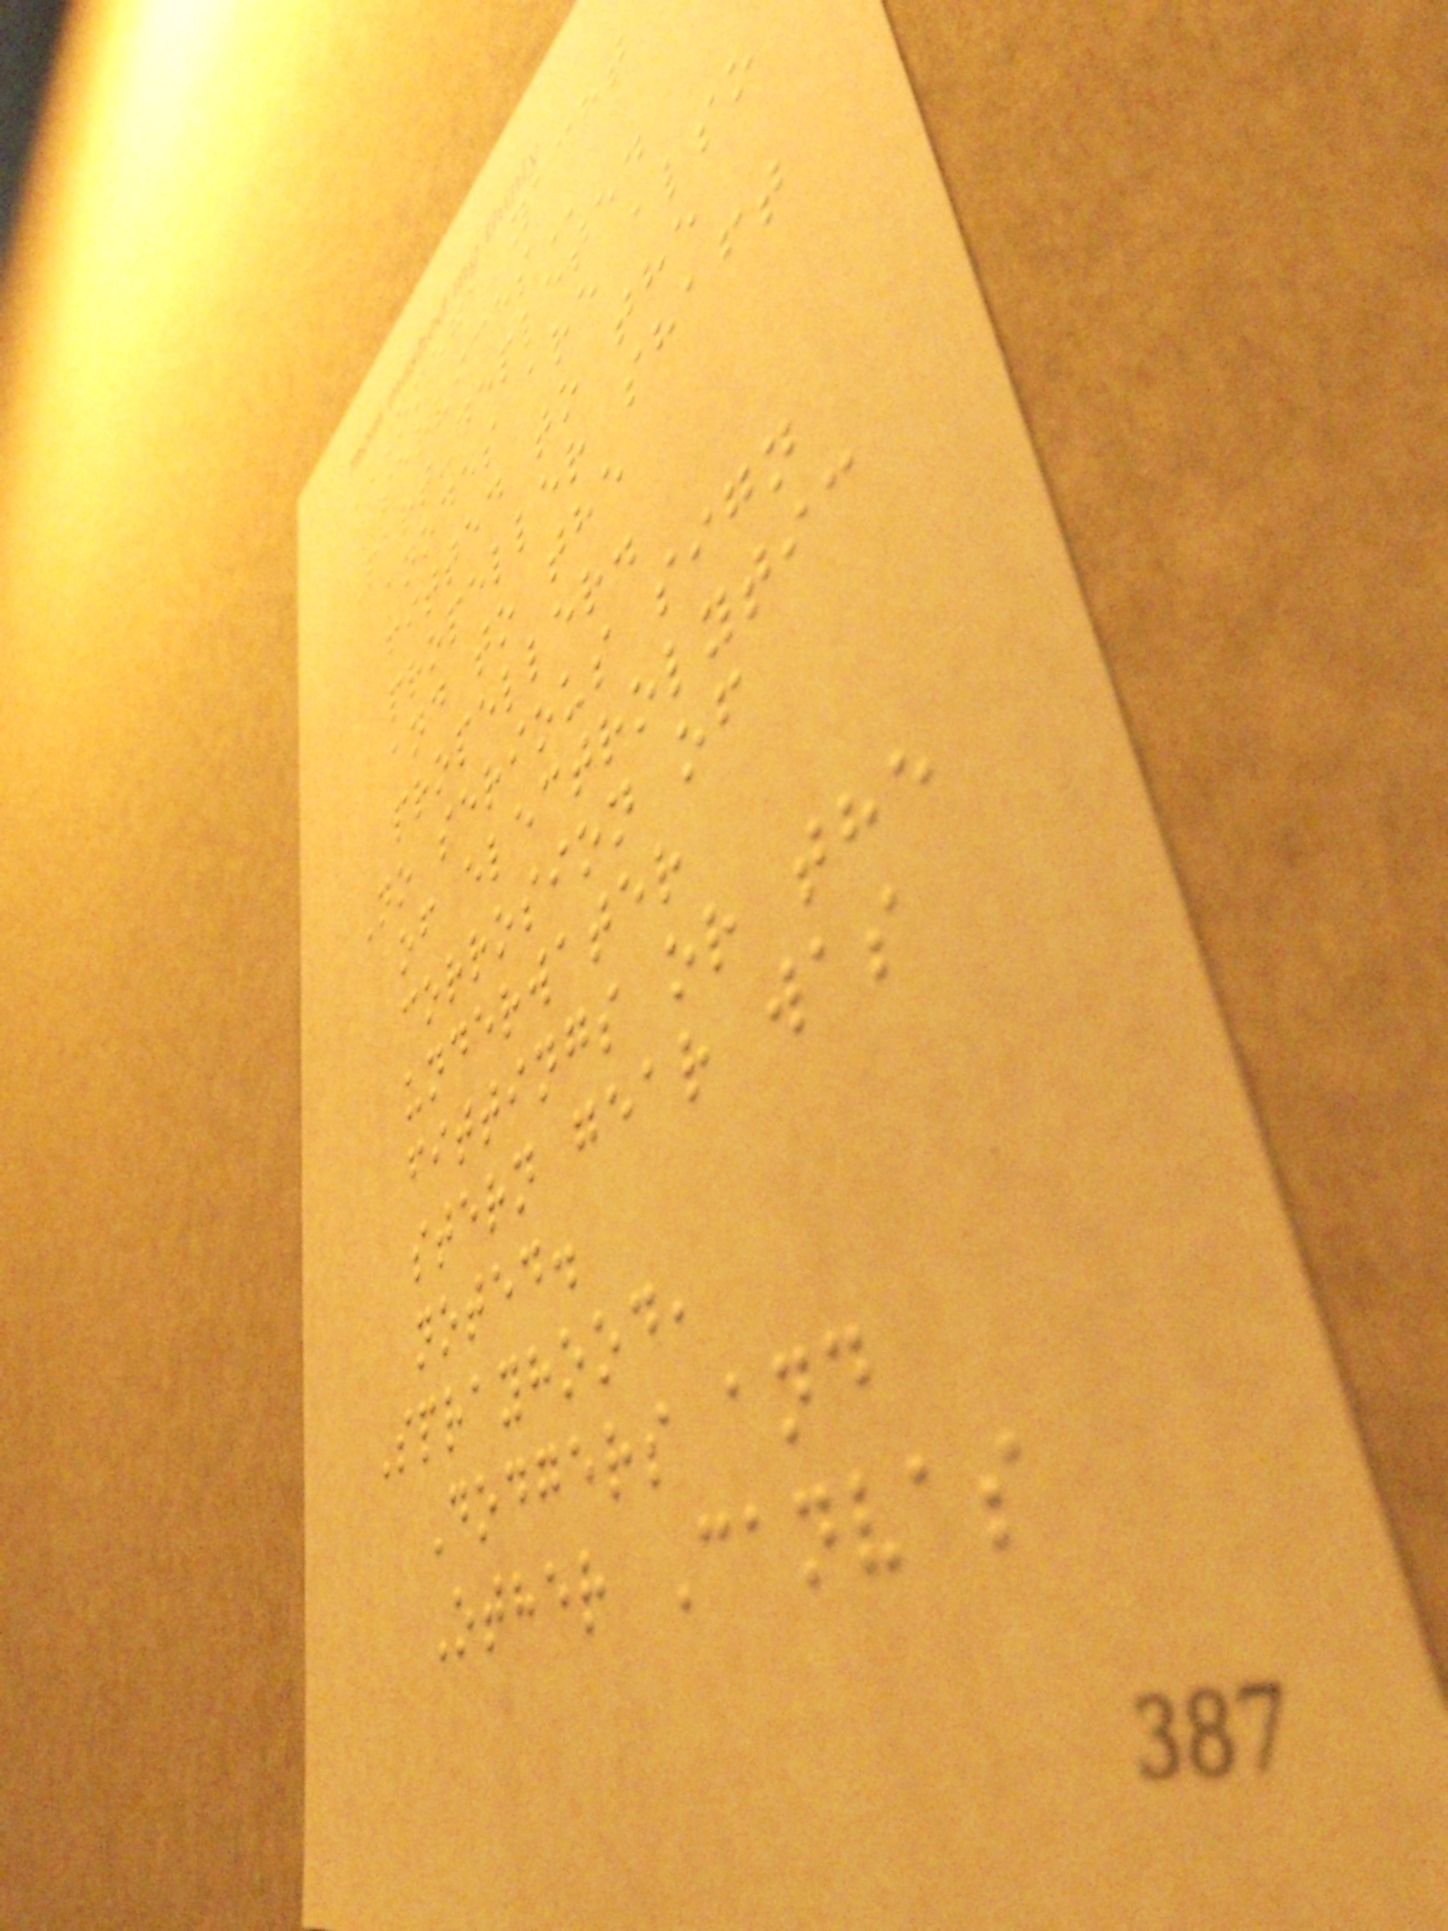OMEGA YACHT
SERVICES
Part-depleted
anodes are also
fitted to the
propeller shaft
and to the
propeller.
No serious sign
of electrolytic
corrosion of
underwater
fittings or the
stern gear was
noted.
Sprayhood,
Dodgers and
Other Canvas
